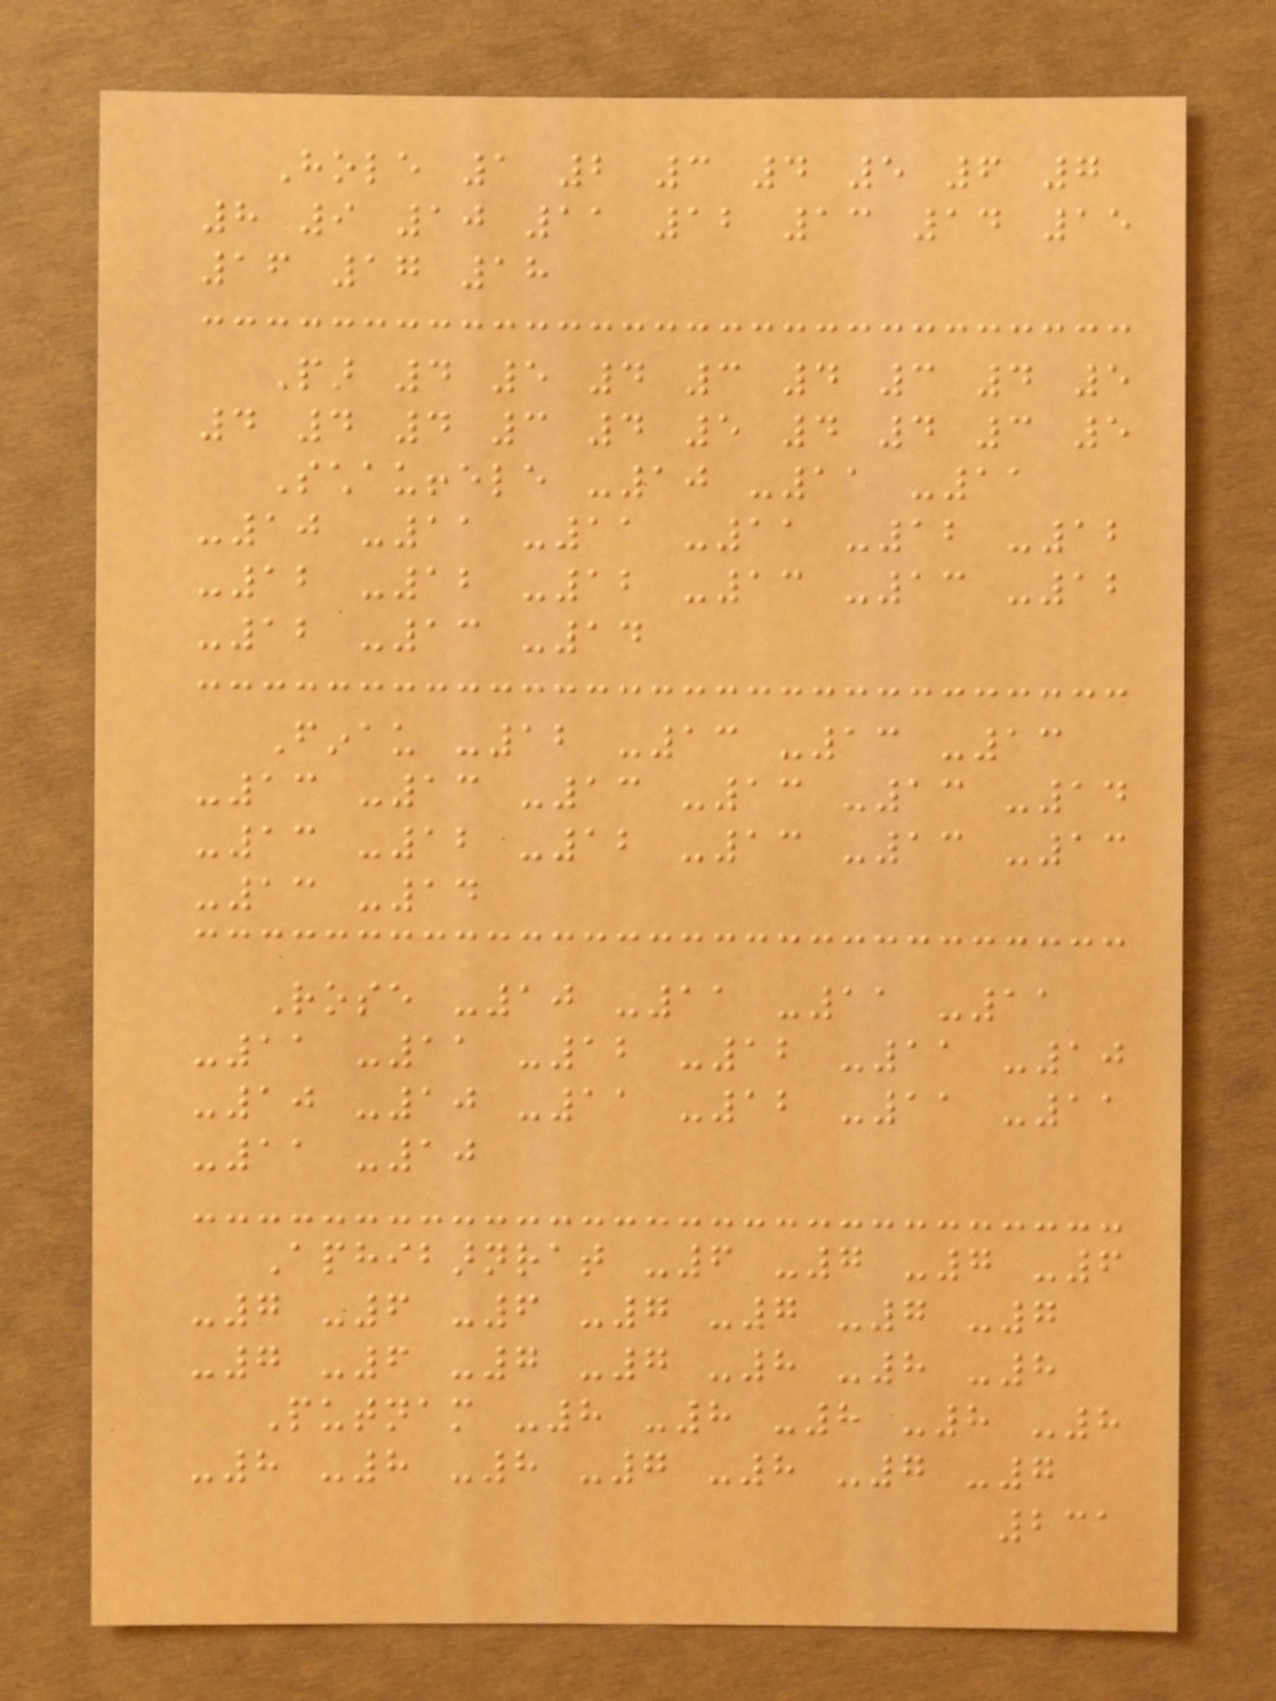Hole 1 2 3 4 5 6 7
8 9 10 11 12 13 14 15
16 17 18
Par 4 5 4 3 4 3 4 5
4 4 4 3 4 5 4 4 3 5
Schauffele -10 -11 -11
-10 -11 -11 -11 -12 -12
-12 -12 -12 -13 -13 -12
-12 -13 -14
Finau -12 -13 -13 -13
-13 -13 -13 -13 -13 -14
-13 -12 -12 -13 -13 -13
-13 -14
Rose -10 -11 -11 -11
-11 -11 -12 -12 -11 -10
-10 -10 -11 -12 -11 -11
-11 -10
Aphibarnrat -6 -7 -7 -6
-7 -6 -6 -7 -7 -7 -7
-7 -6 -7 -7 -8 -8 -8
Putnam -8 -8 -8 -8 -8
-8 -8 -8 -7 -8 -7 -7
231
